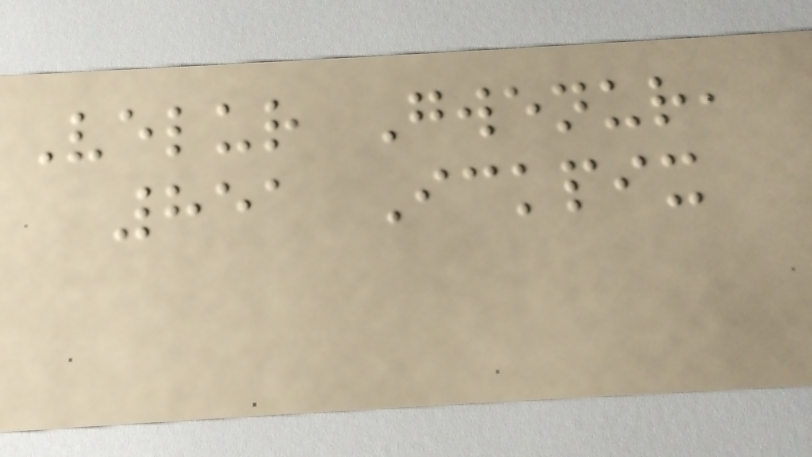Velur Gwenur,
851 Ickpix
